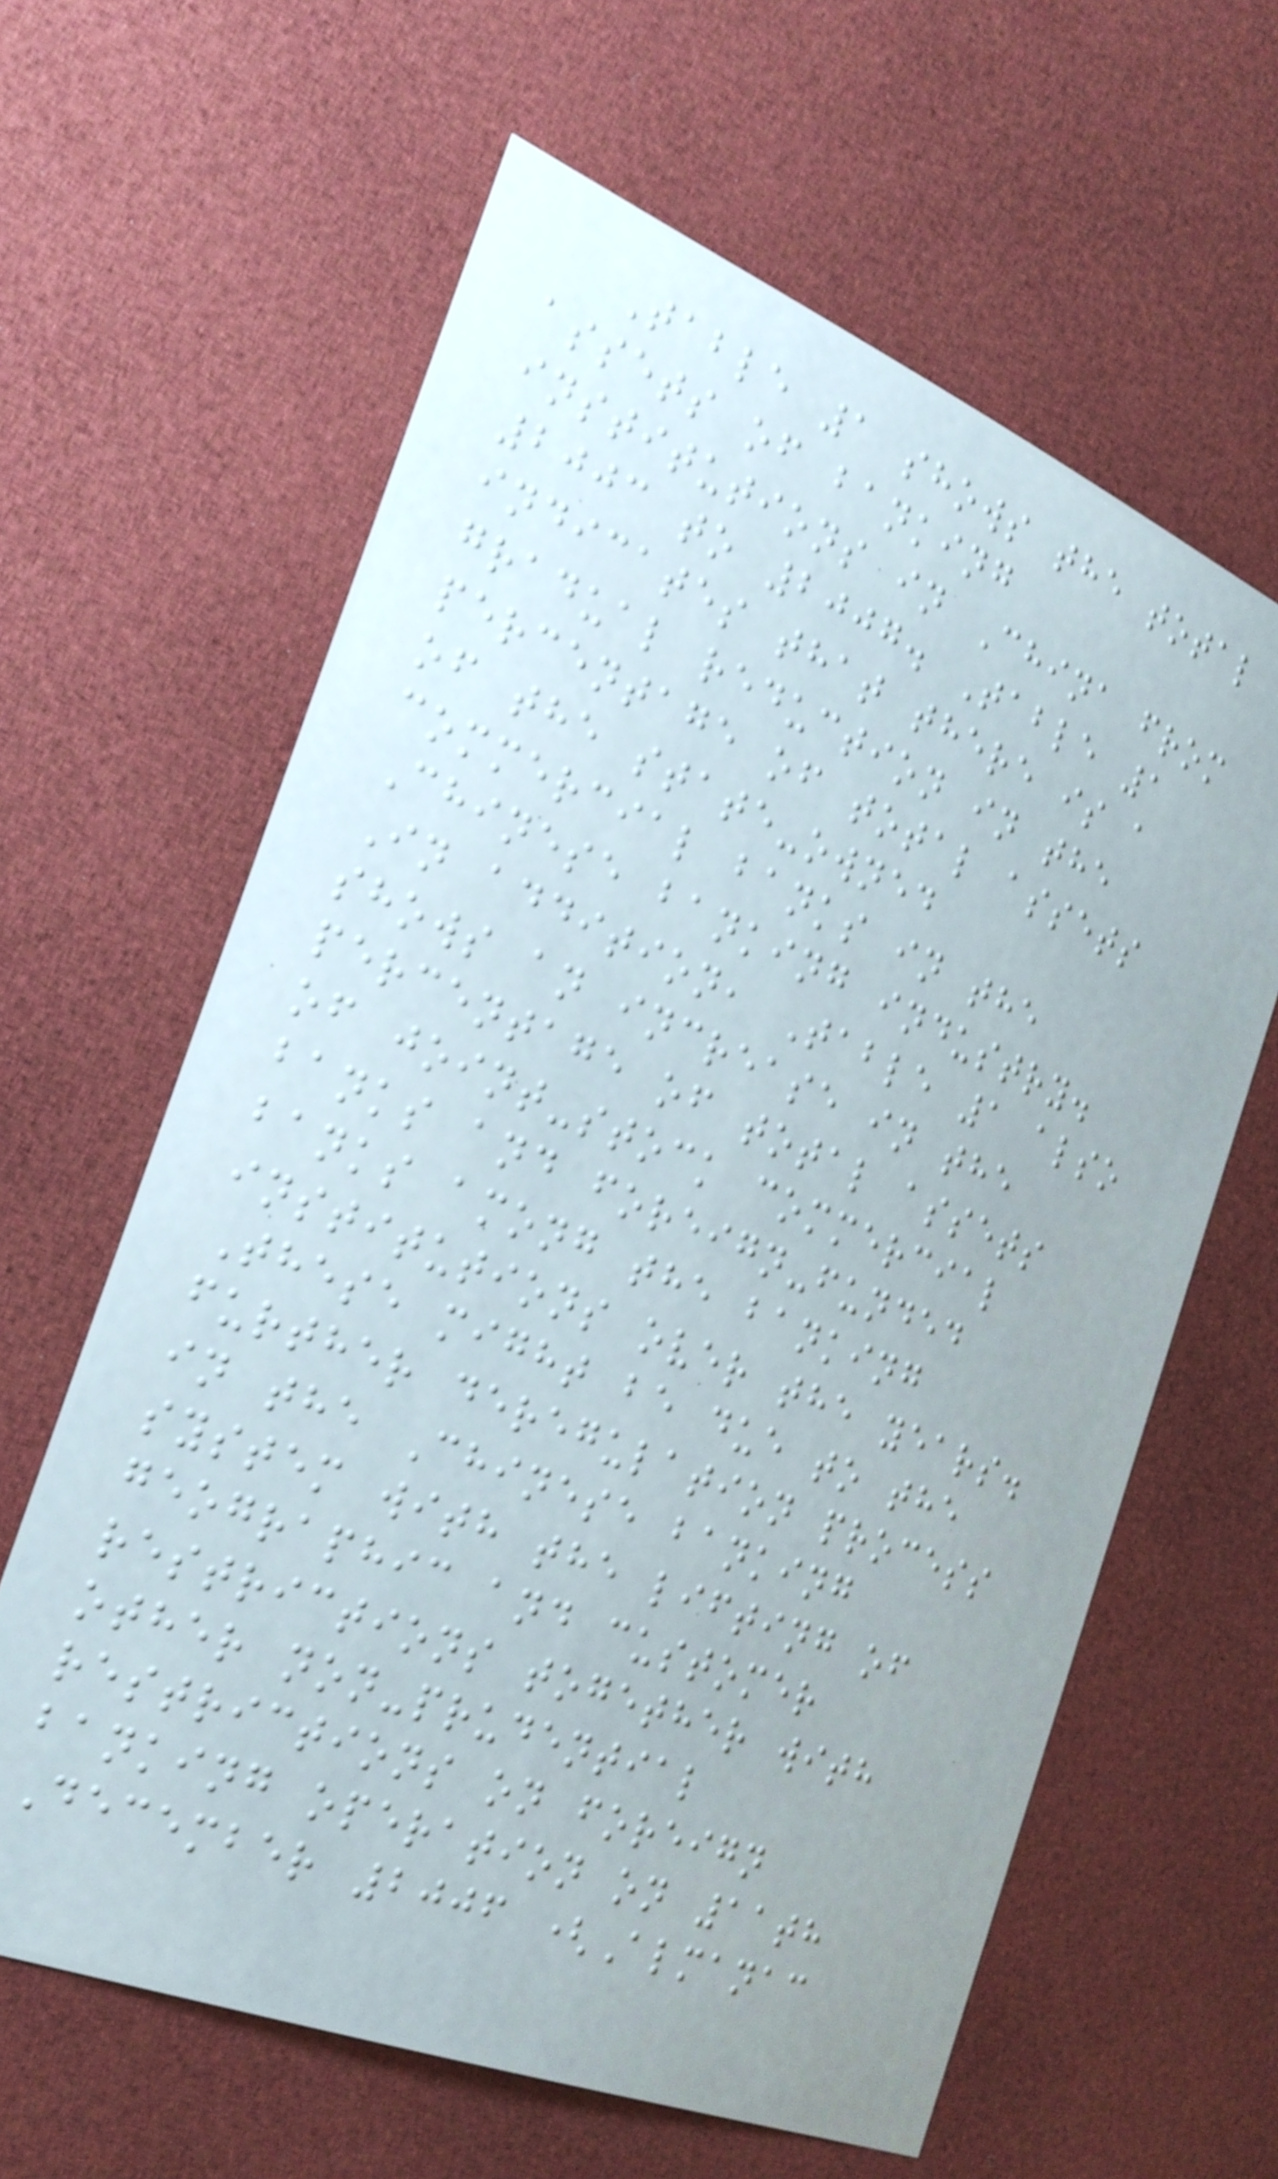Table 1 shows the total
assets of banking
institutions in China from
2003 to 2007. Table 1
indicates that there is a
gradual reduction in the
percentage of total assets
of the state-owned
commercial banks in the
Chinese banking industry.
In addition, Table 1 also
shows an increase in the
percentage of total assets
of joint-stock commercial
banks and foreign-funded
banks among the banking
institutions over the years.
These might be due to the
further deregulation process
in the Chinese banking
system with the lifting of
geographic and customer
restrictions together with
other non-prudential
restrictions on foreign
banking operation on 11th
December 2006 (Almanac
